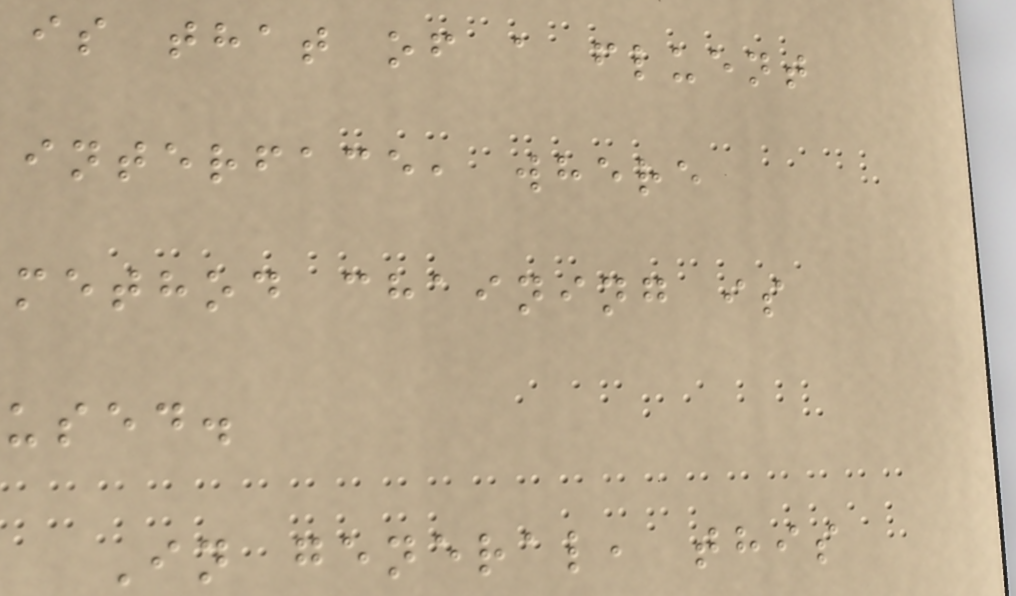is that of a fluent
interface, where
method chaining is
used.
In general, this
